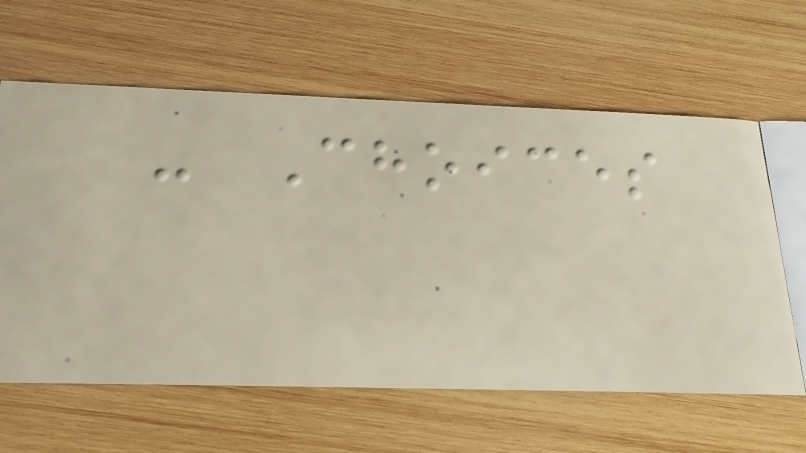- Choices
